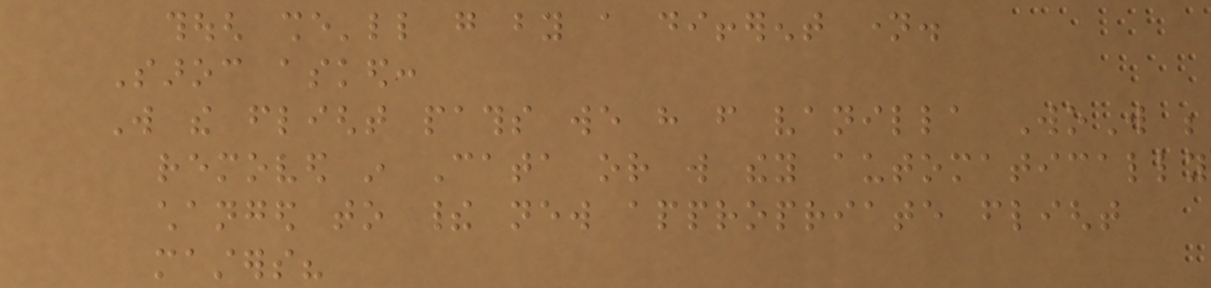though she'll go by a different name.
Saroc asked:
Will the flight paths we have from vanilla WoW be
removed in Cata or will they automatically
changed to their new appropriate flight
masters?
